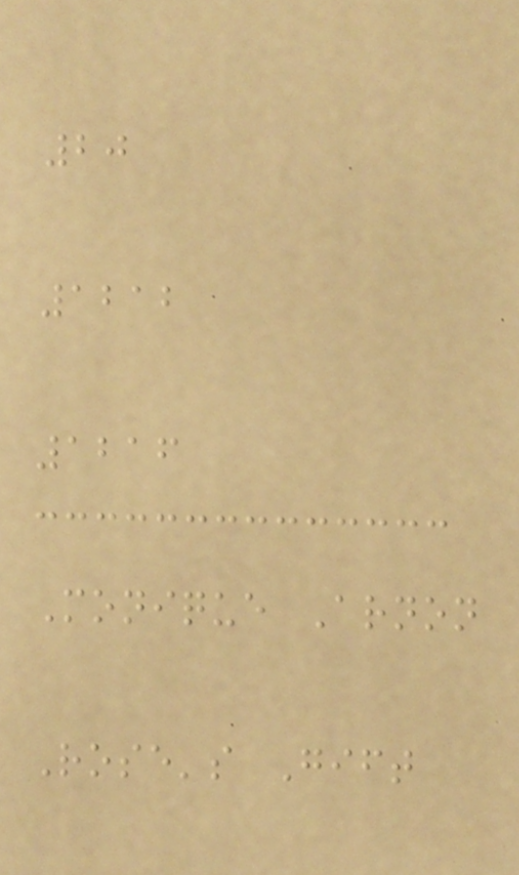20
1212
1216
Monique Arnon
Rose's Gift
